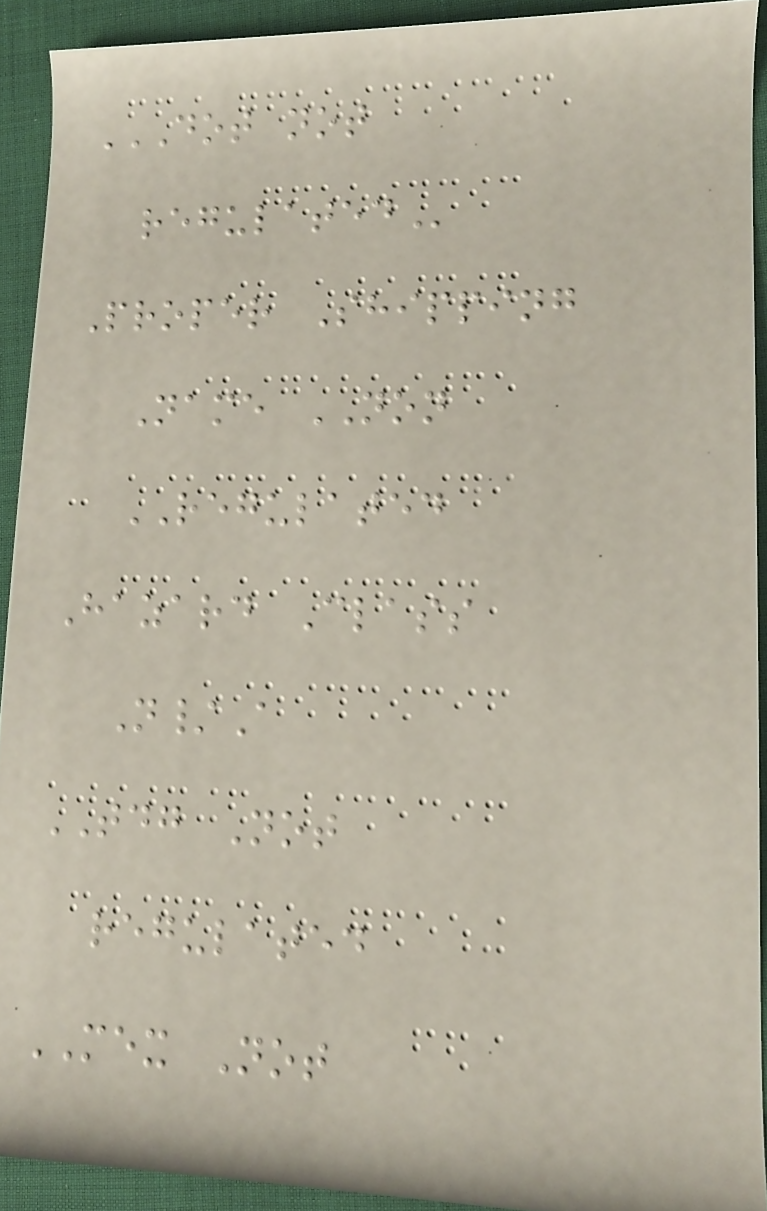DOT NOT
REGULATED
Proper Shipping
Name NON
REGULATED
Hazard Class
N/A
TDG Not
regulated
MEX Not
